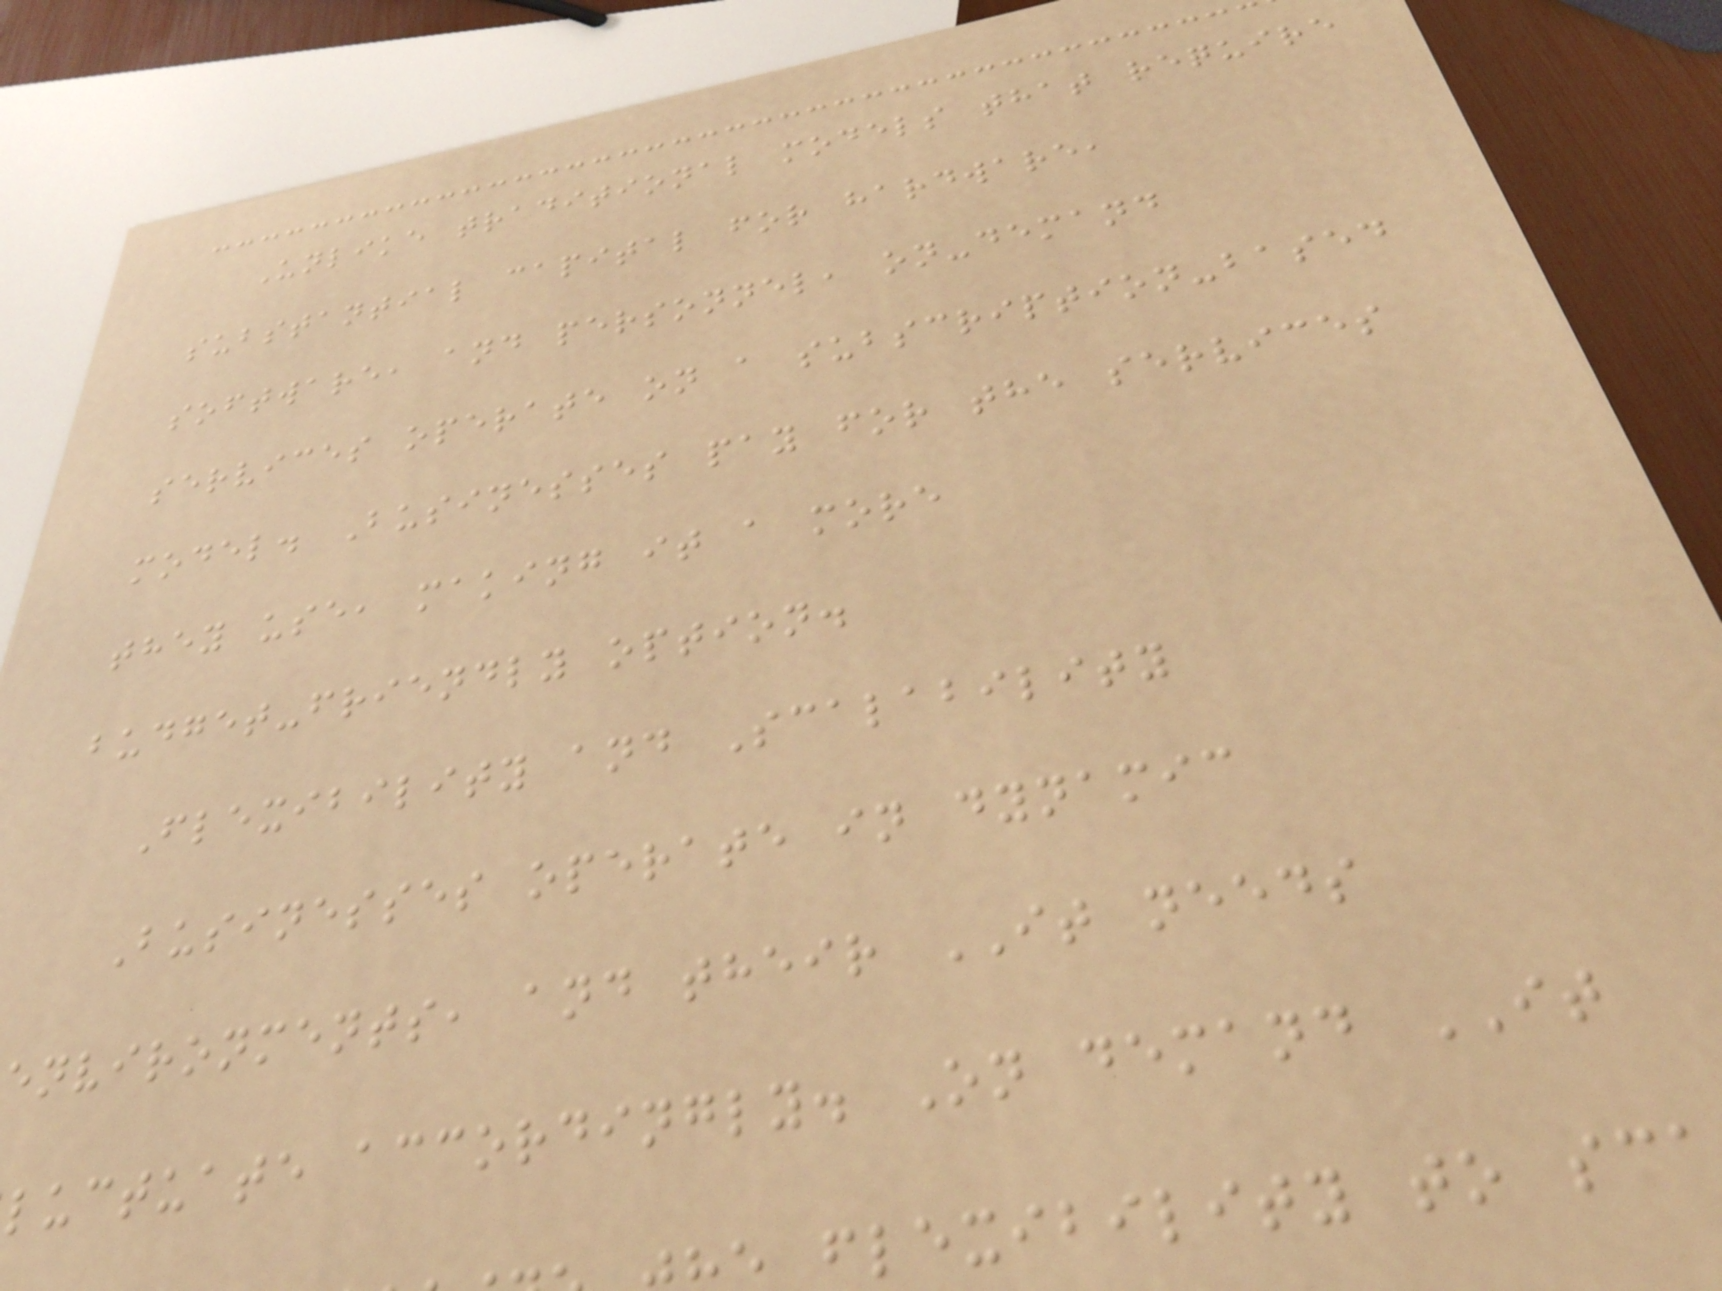Unlike traditional models that require
substantial capital for hardware,
software, and personnel, on-demand
services operate on a subscription-based
model. Businesses pay for the services
they use, making it a more
budget-friendly option.
Flexibility and Scalability
Businesses operate in dynamic
environments, and their IT needs
luctuate accordingly. On demand IT
flexibility to sc
